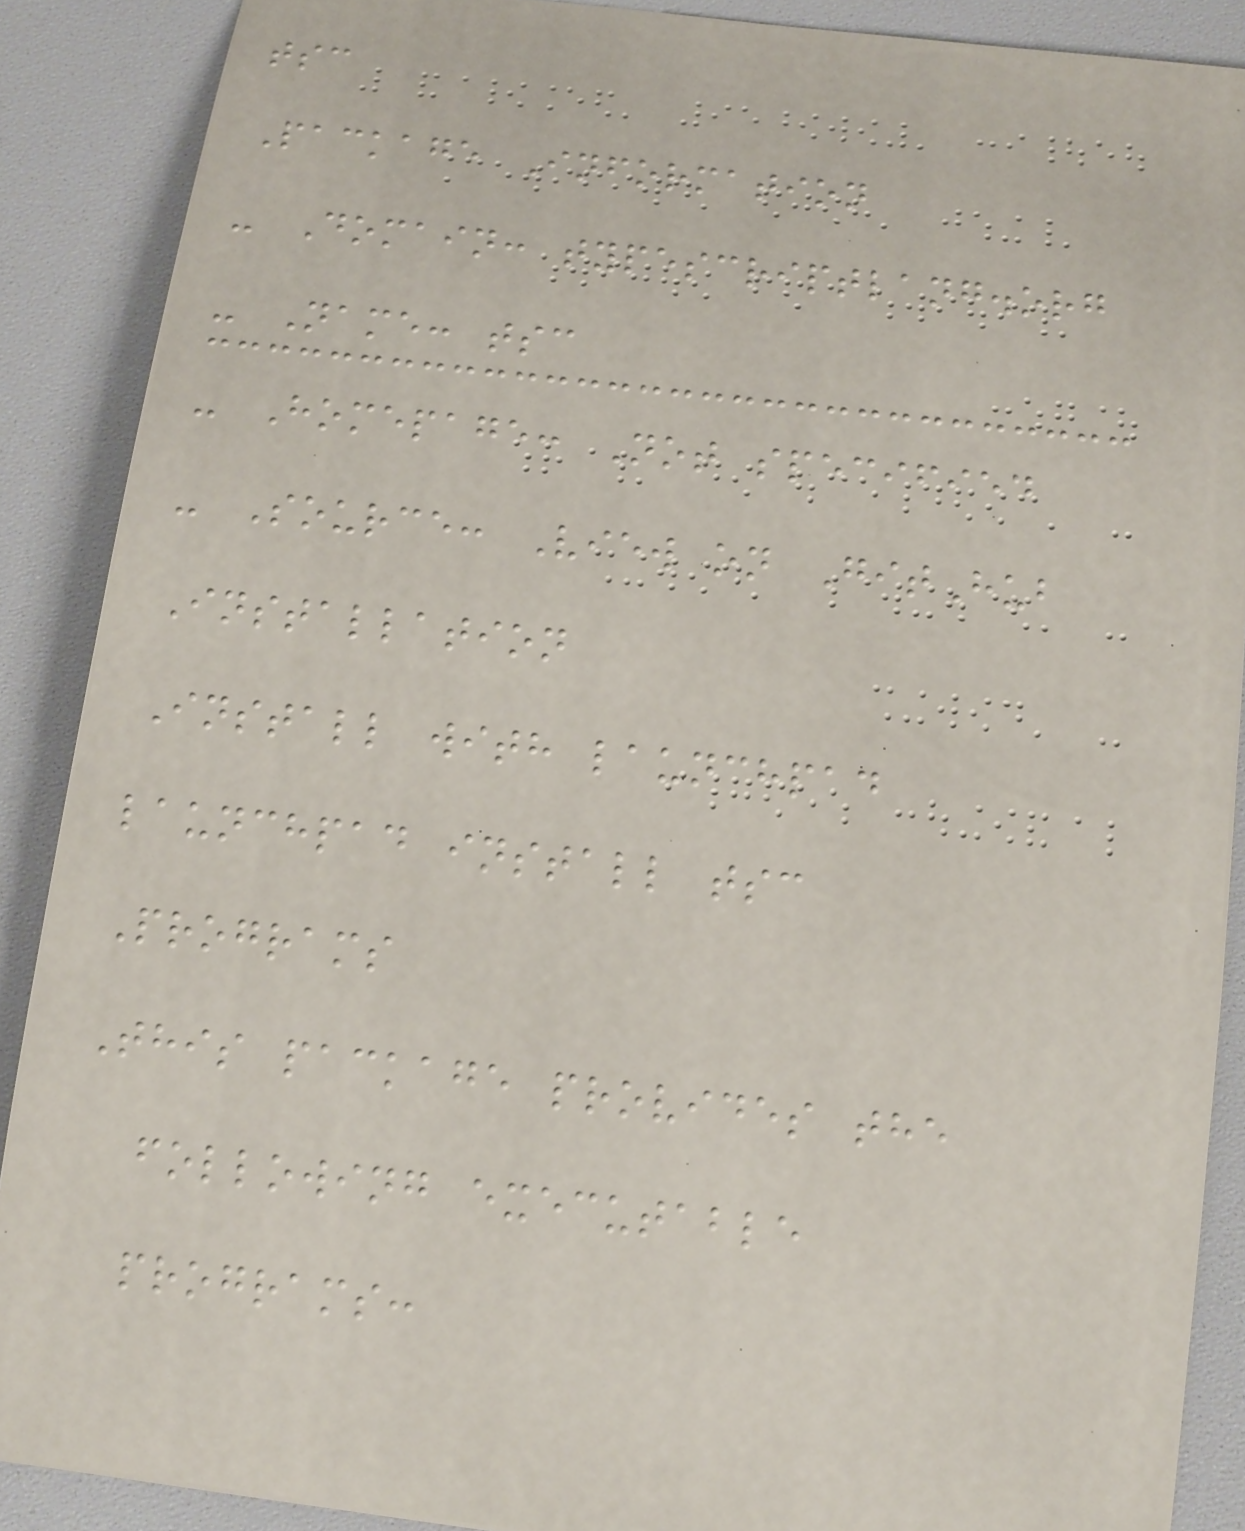tsc
Package Information
- Domain: typescriptlang.org
- Name: tsc
- Homepage: Not specified
- Source: View on GitHub
Installation
Install with launchpad
launchpad install tsc
Programs
This package provides the
following executable
programs:
